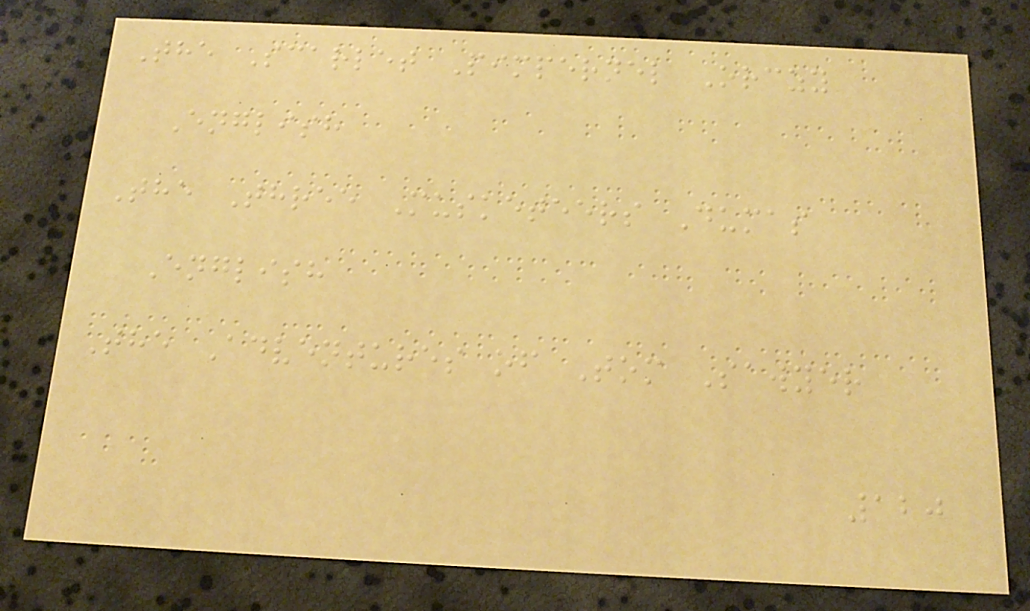The Scarlet Pimpernel Orczy
English
The Three Musketeers Dumas
English
The Adventures of Tom Sawyer
120
